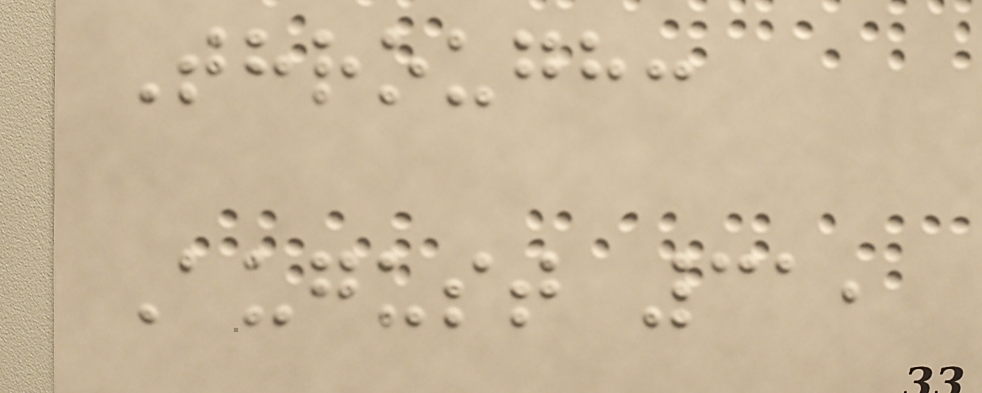Through:
August 31,
